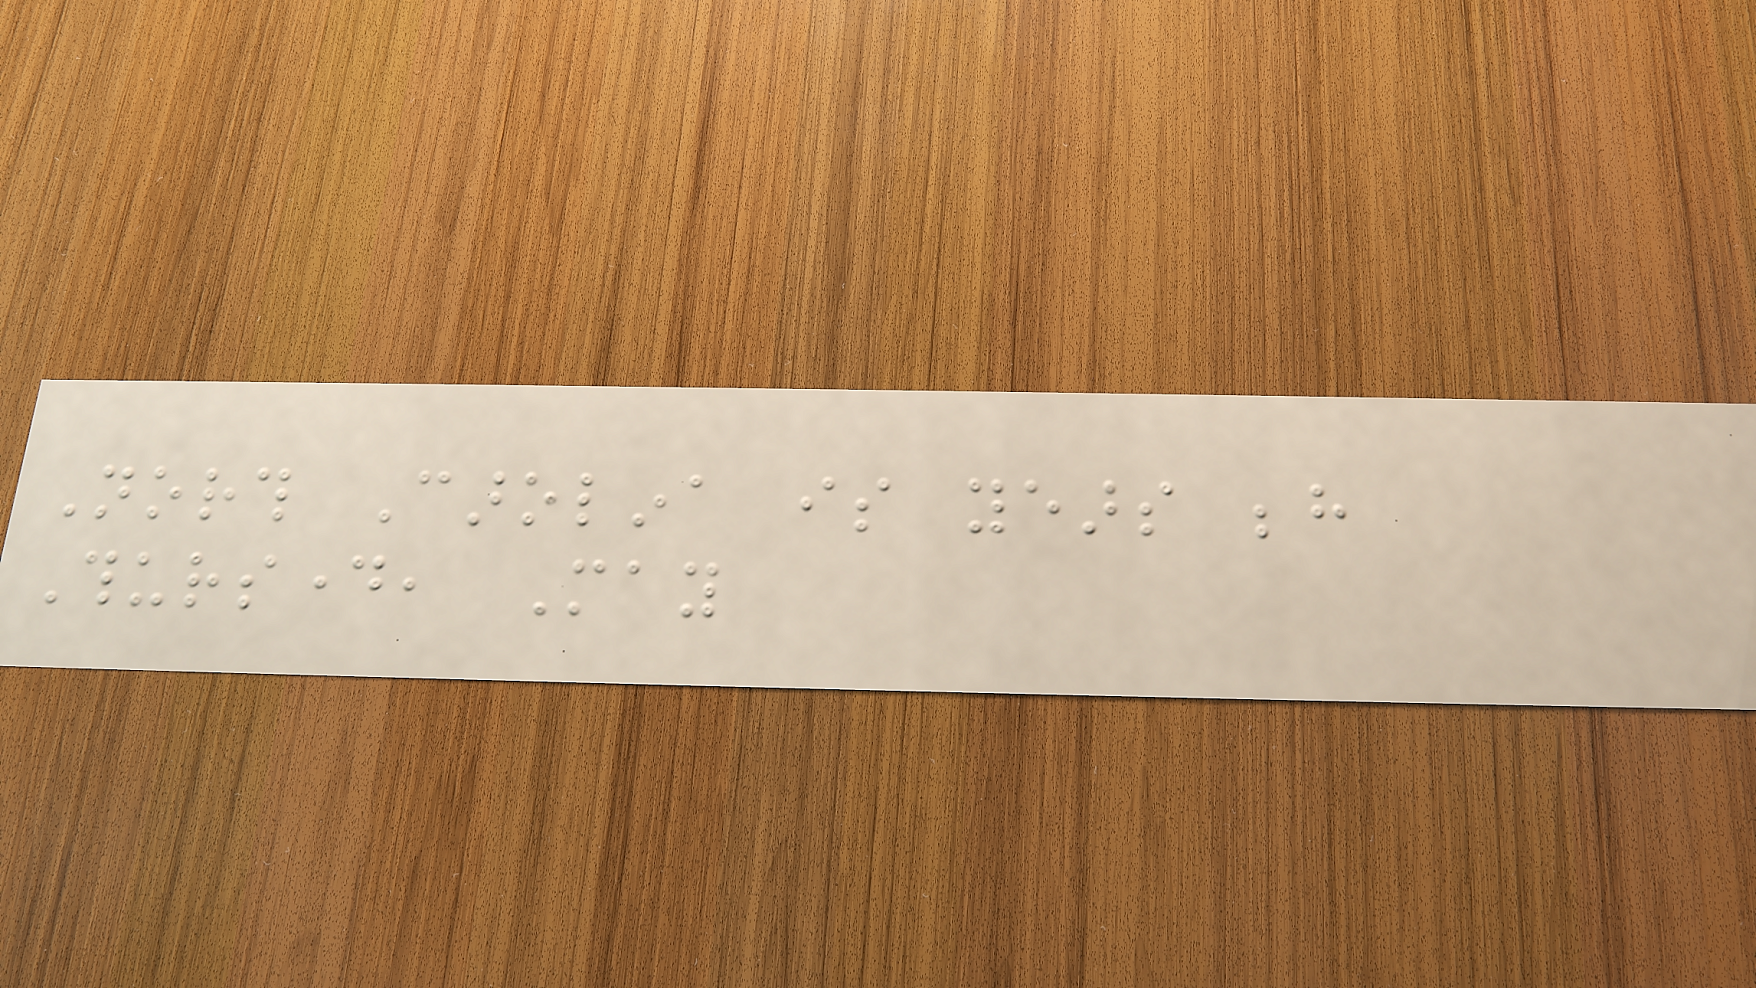North Carolina is years behind
Thursday, May
